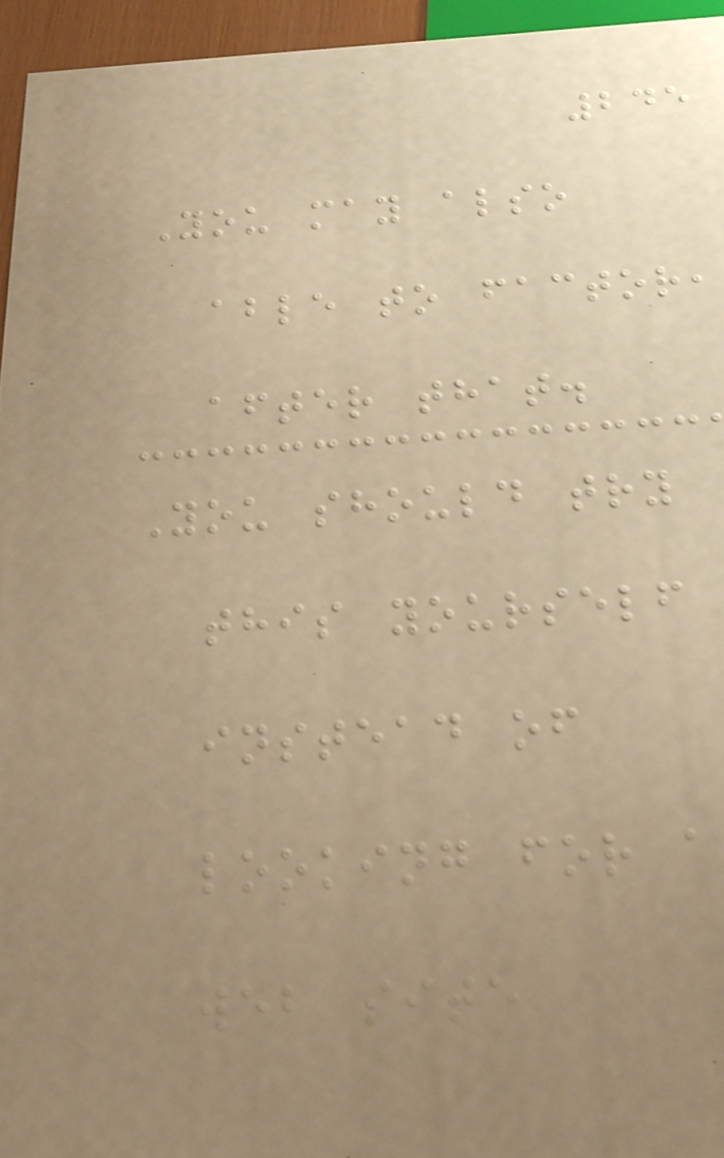245
You may also
able to factor,
after that.
You should try
this yourself
instead of
looking for a
web site
